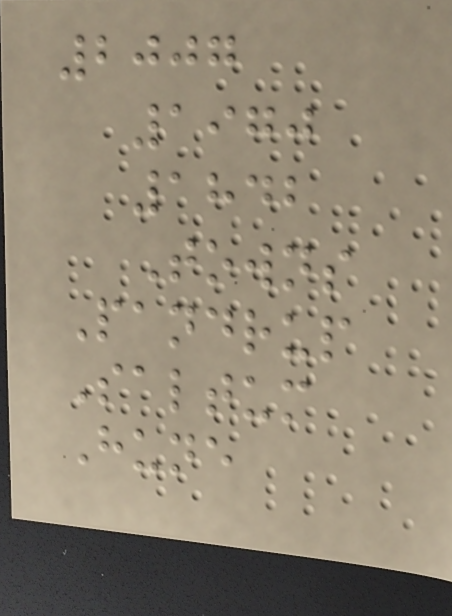2007
1970
1842
Towns
Pandrup
Saltum
Hune
